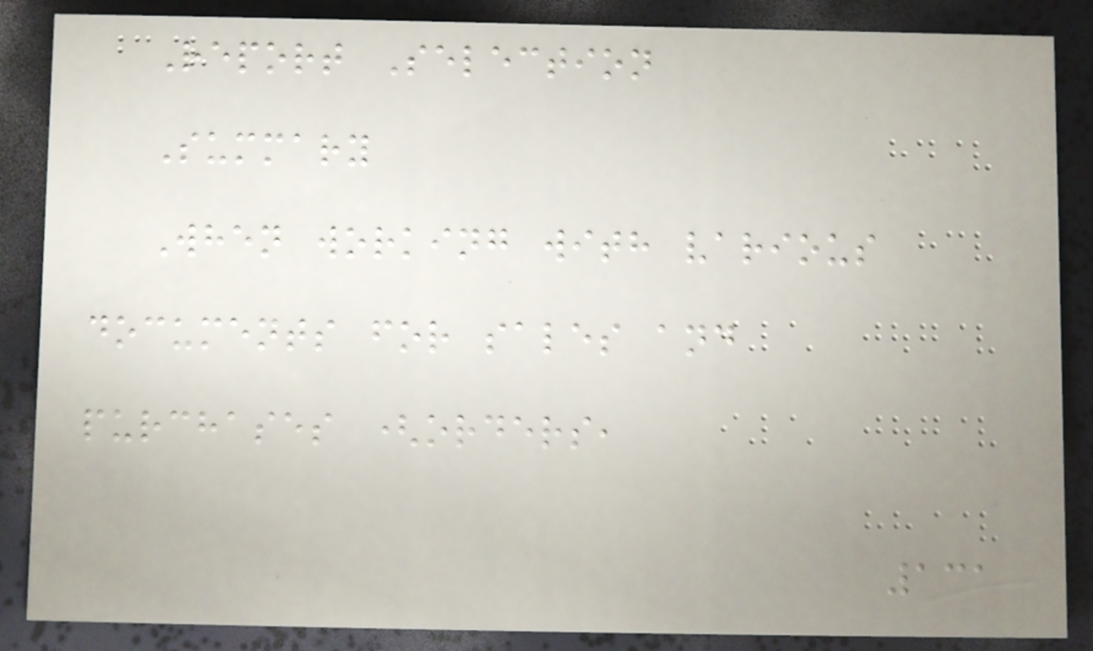Report Selection
Summary
When working with various
documents for sales and
purchases (orders,
131
